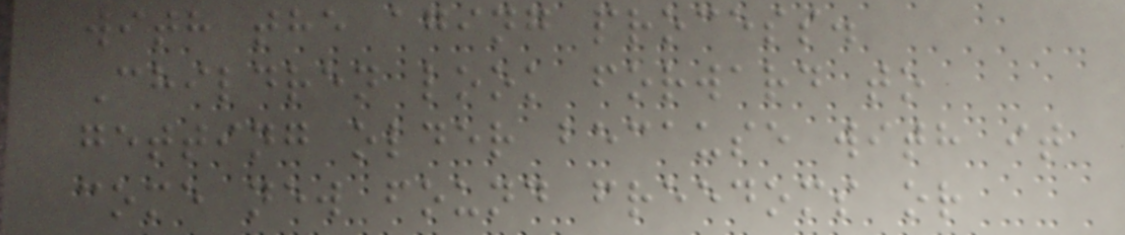with the aging process.
Children look forward to
getting older because with it
come new found freedoms or
